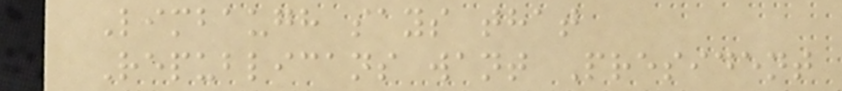Limbaugh says that
Republicans want President
